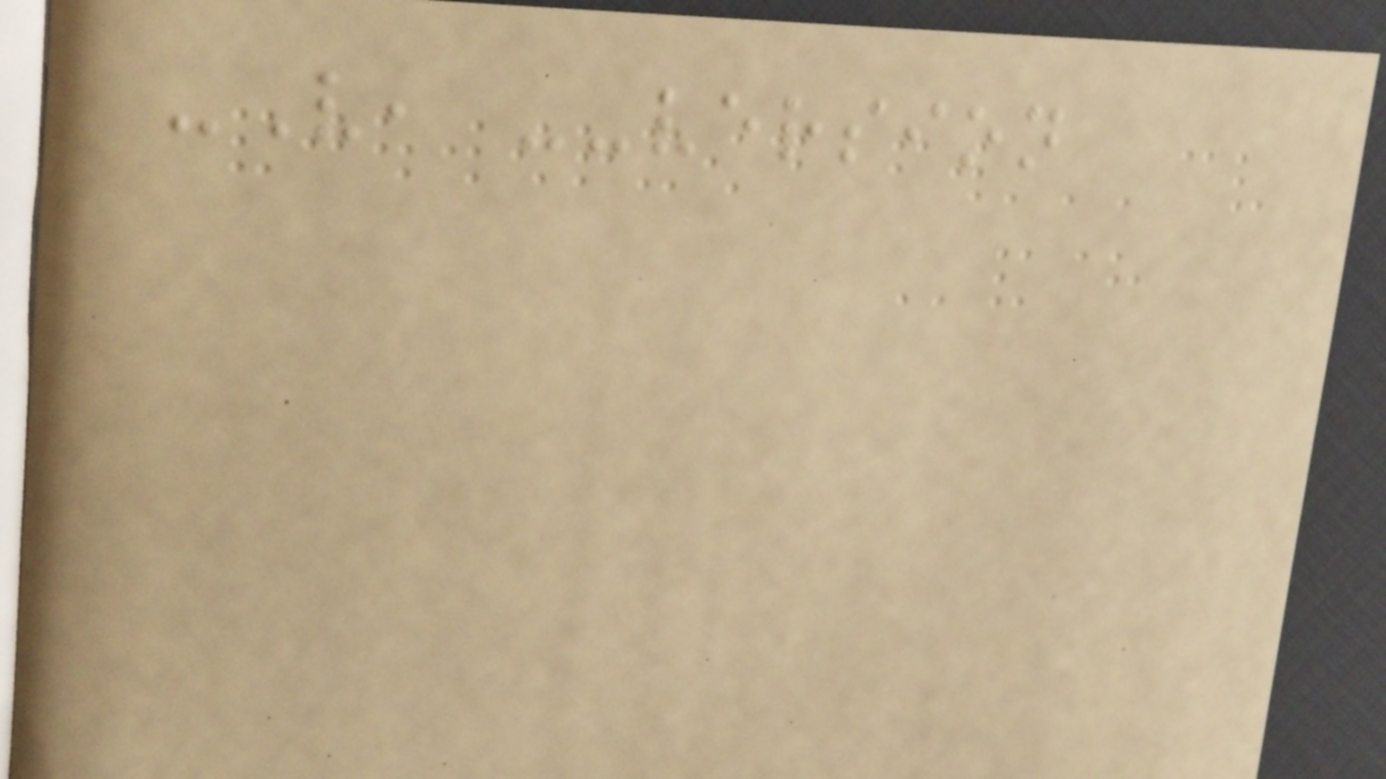-V, --version
